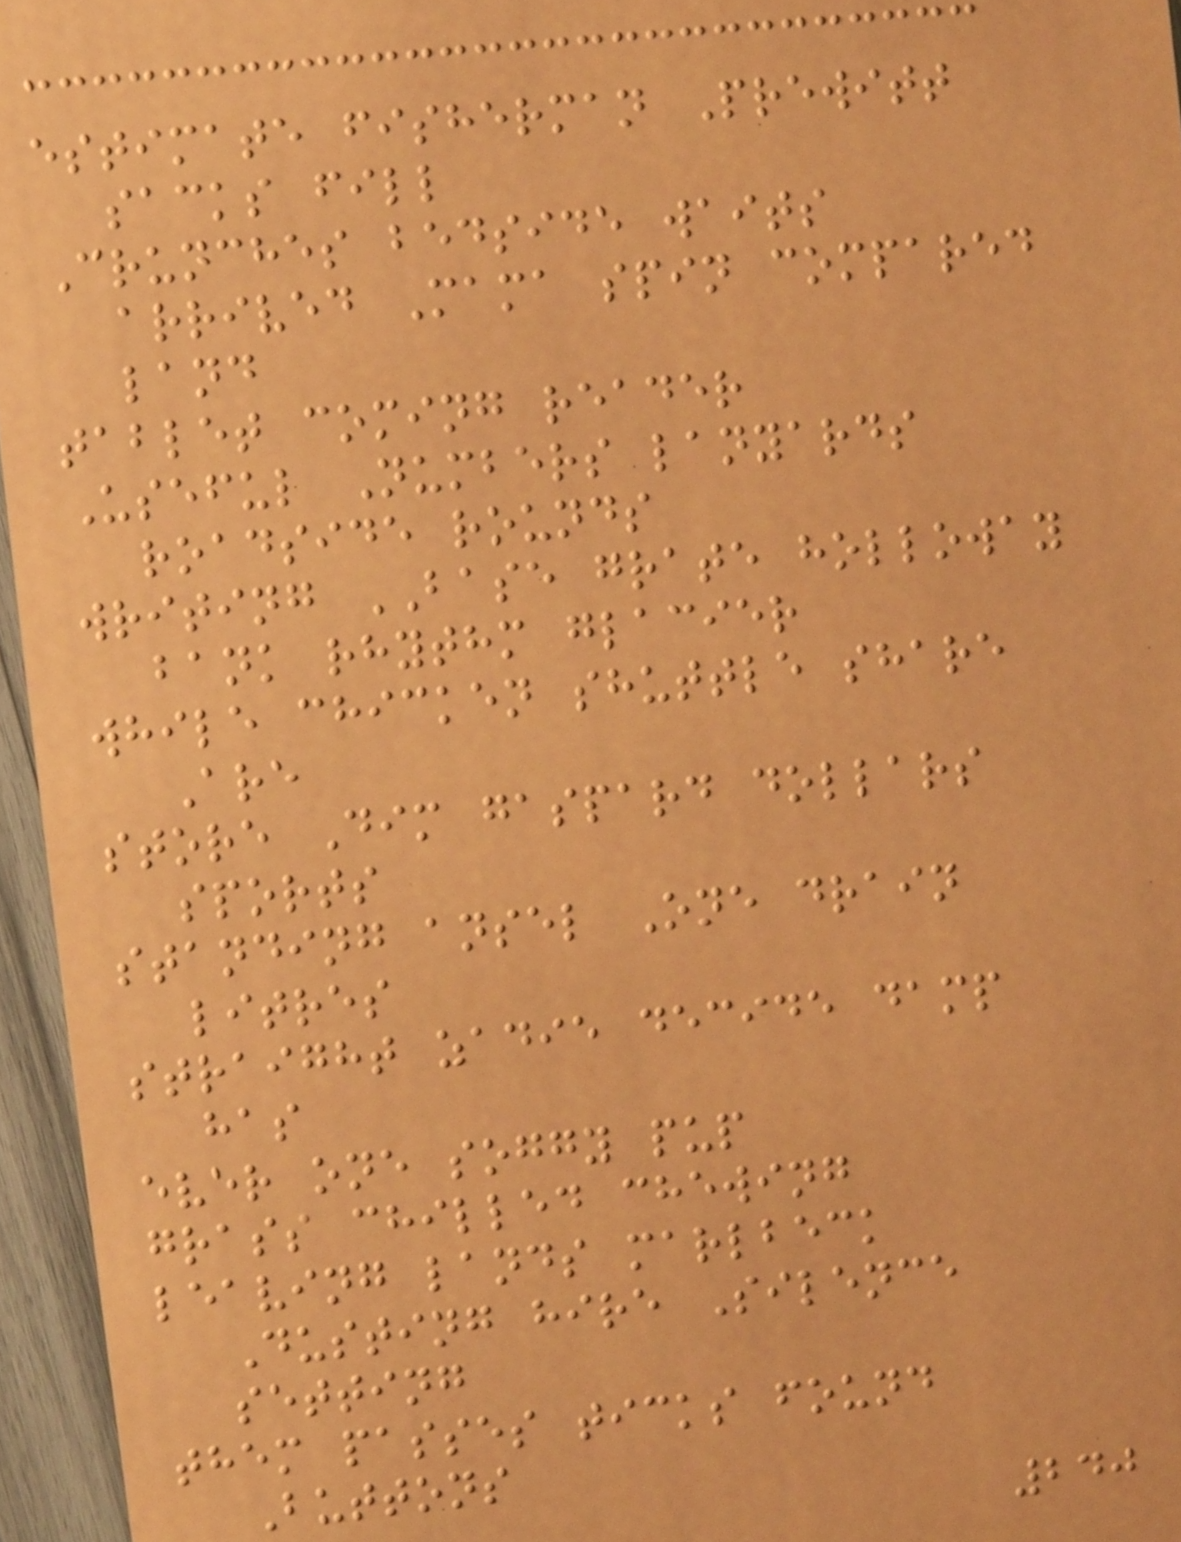estimate fisherman Prewitt
sacks fill
Crunches bedside waits
arrived Mama spin compared
land
tablet coming reader
Useful Numbers lanyards
roadside rounds
writing BASE grate holloway
bank rhythm glacier
while chicken shuttle share
Are
store Dim gaspard dollars
sports
standing ansel One drain
litres
straight zadie decide damp
has
ever one soggy pup
grass chilled chewing
leaving lands marlbeck
Dusting hire Silence
setting
them passes ticks found
Buttons
240
